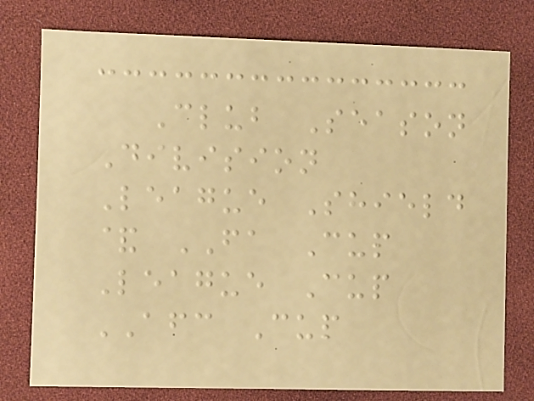Club Season
Division
League Shield
& FA Cup
League Cup
AFC Cup
